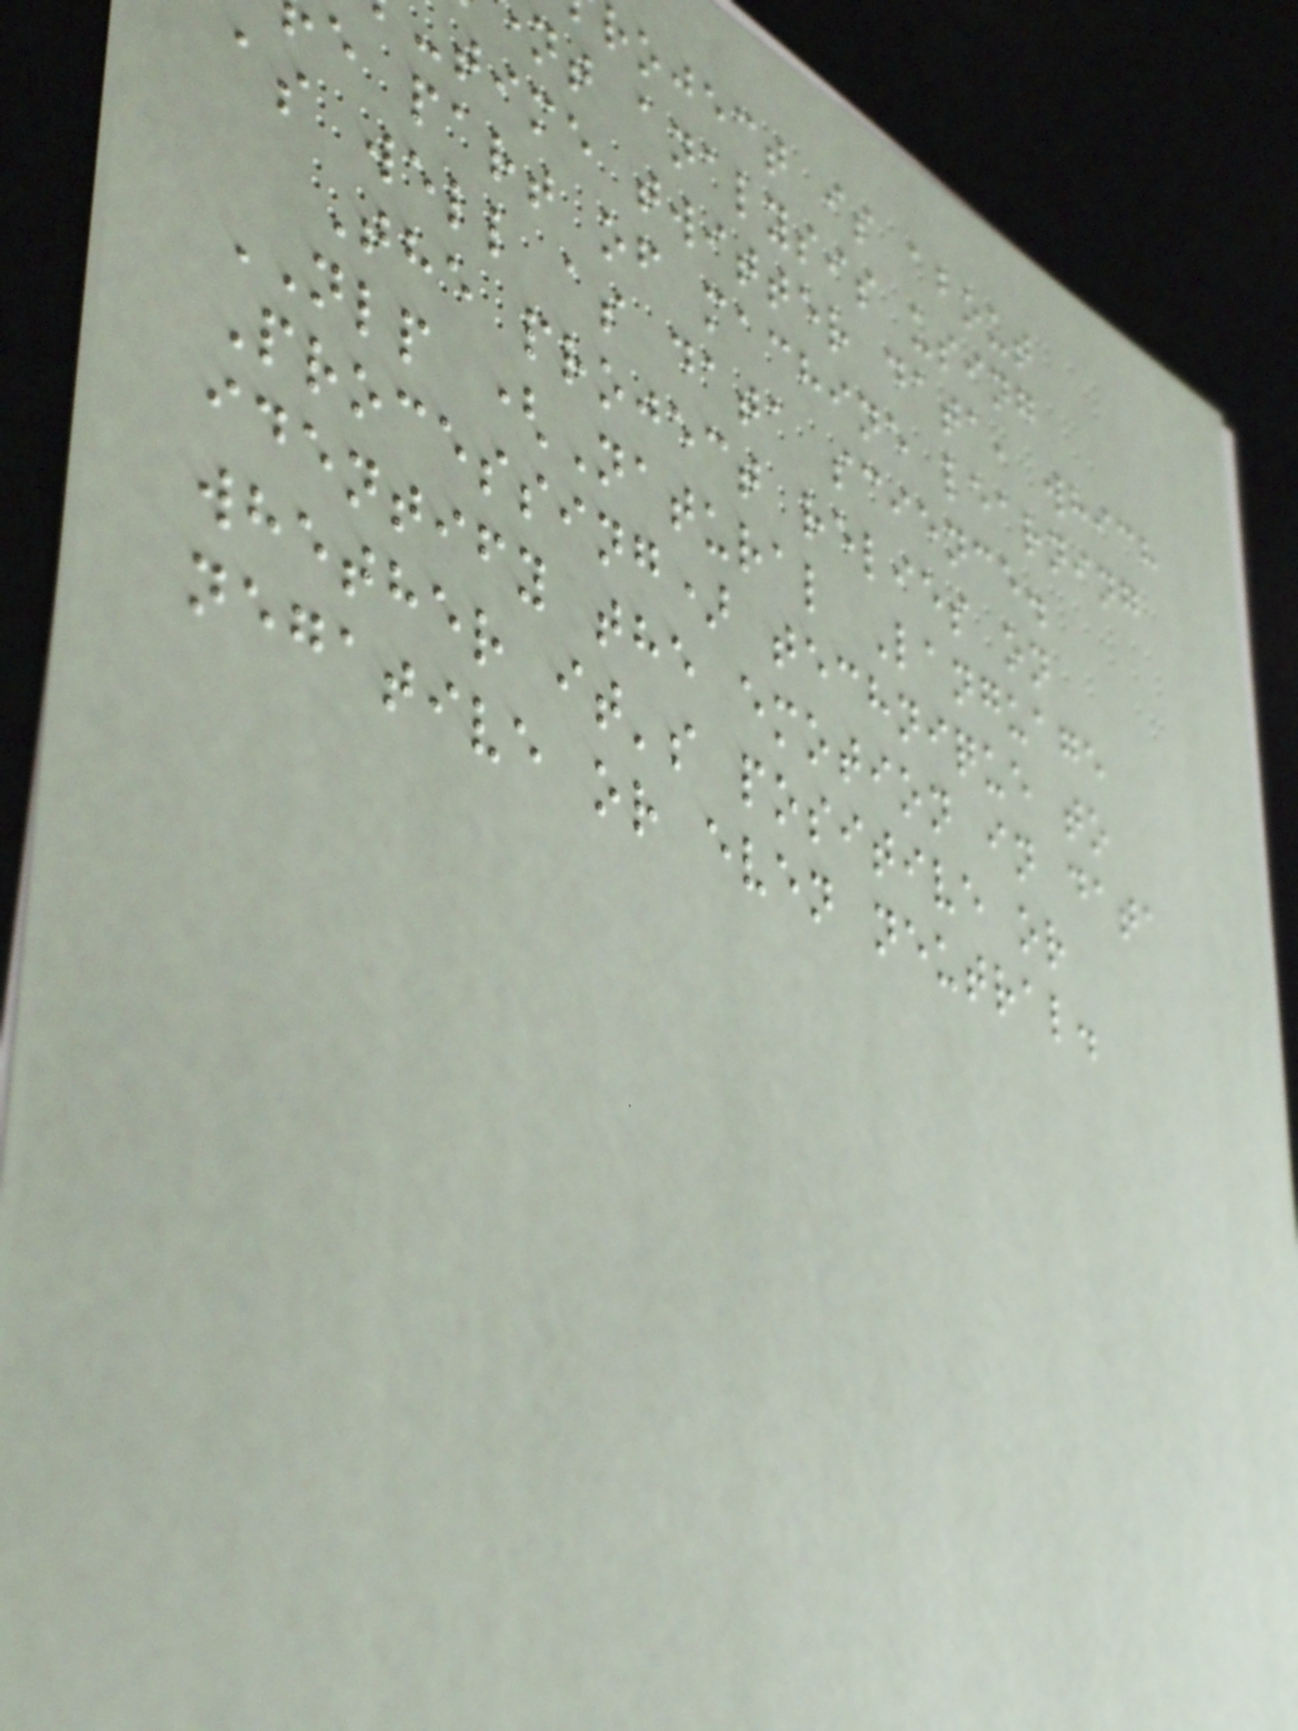roject is about
nt analysis using
time twitter data, which
e part of machine learning
as well as data science.
The project relies on
NLP (Natural Language
Processing) technique to
identify the emotion in data
whether it's positive or
negative or even neutral.
